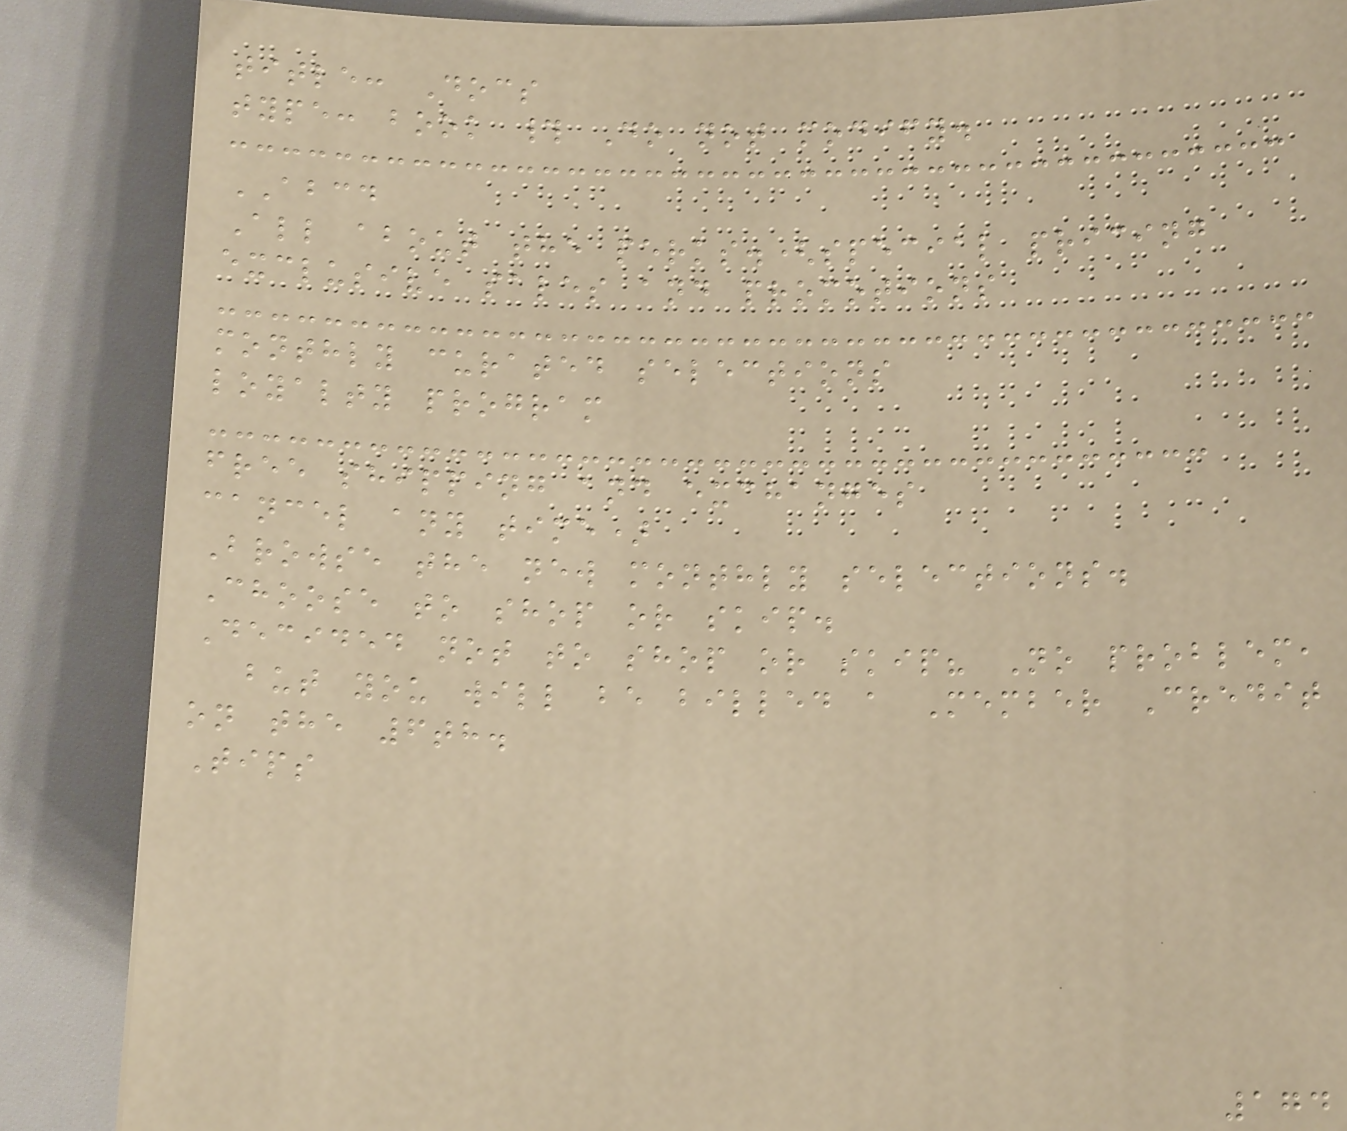title: Docs
type: book # Do not modify.
ABCD
All about the perks.(special pricing
exclusive sales and promotions
monthly curated selections
loyalty program
free shipping and exchanges
cancel any time)
Browse the new monthly selections.
Choose to shop or skip.
Decided not to shop or skip? No problem,
but you will be billed a Member Credit
on the 6th.
Tips
174
